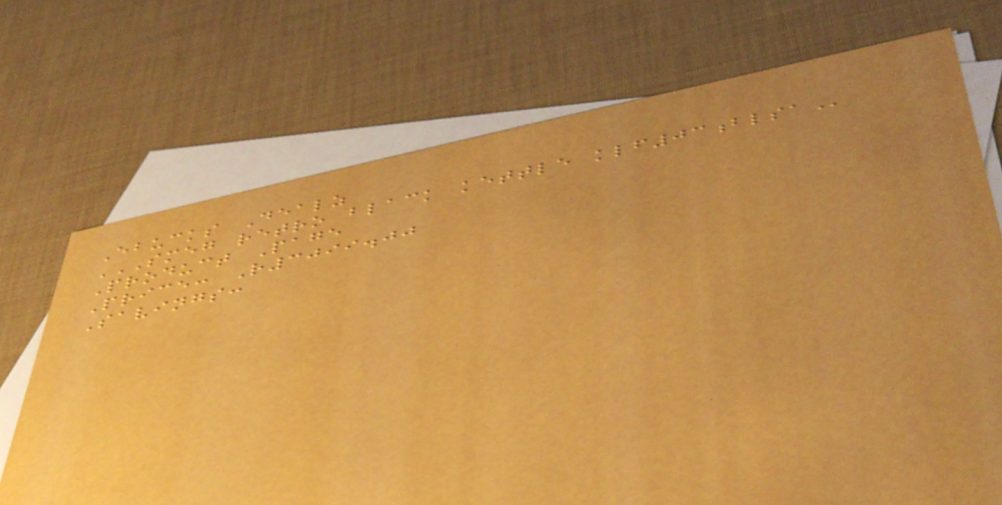Ebucks Dealz
SMEG RETRO BLACK KETTLE KLF03BLSA
Product Page
Price: R3099.00
Savings:
